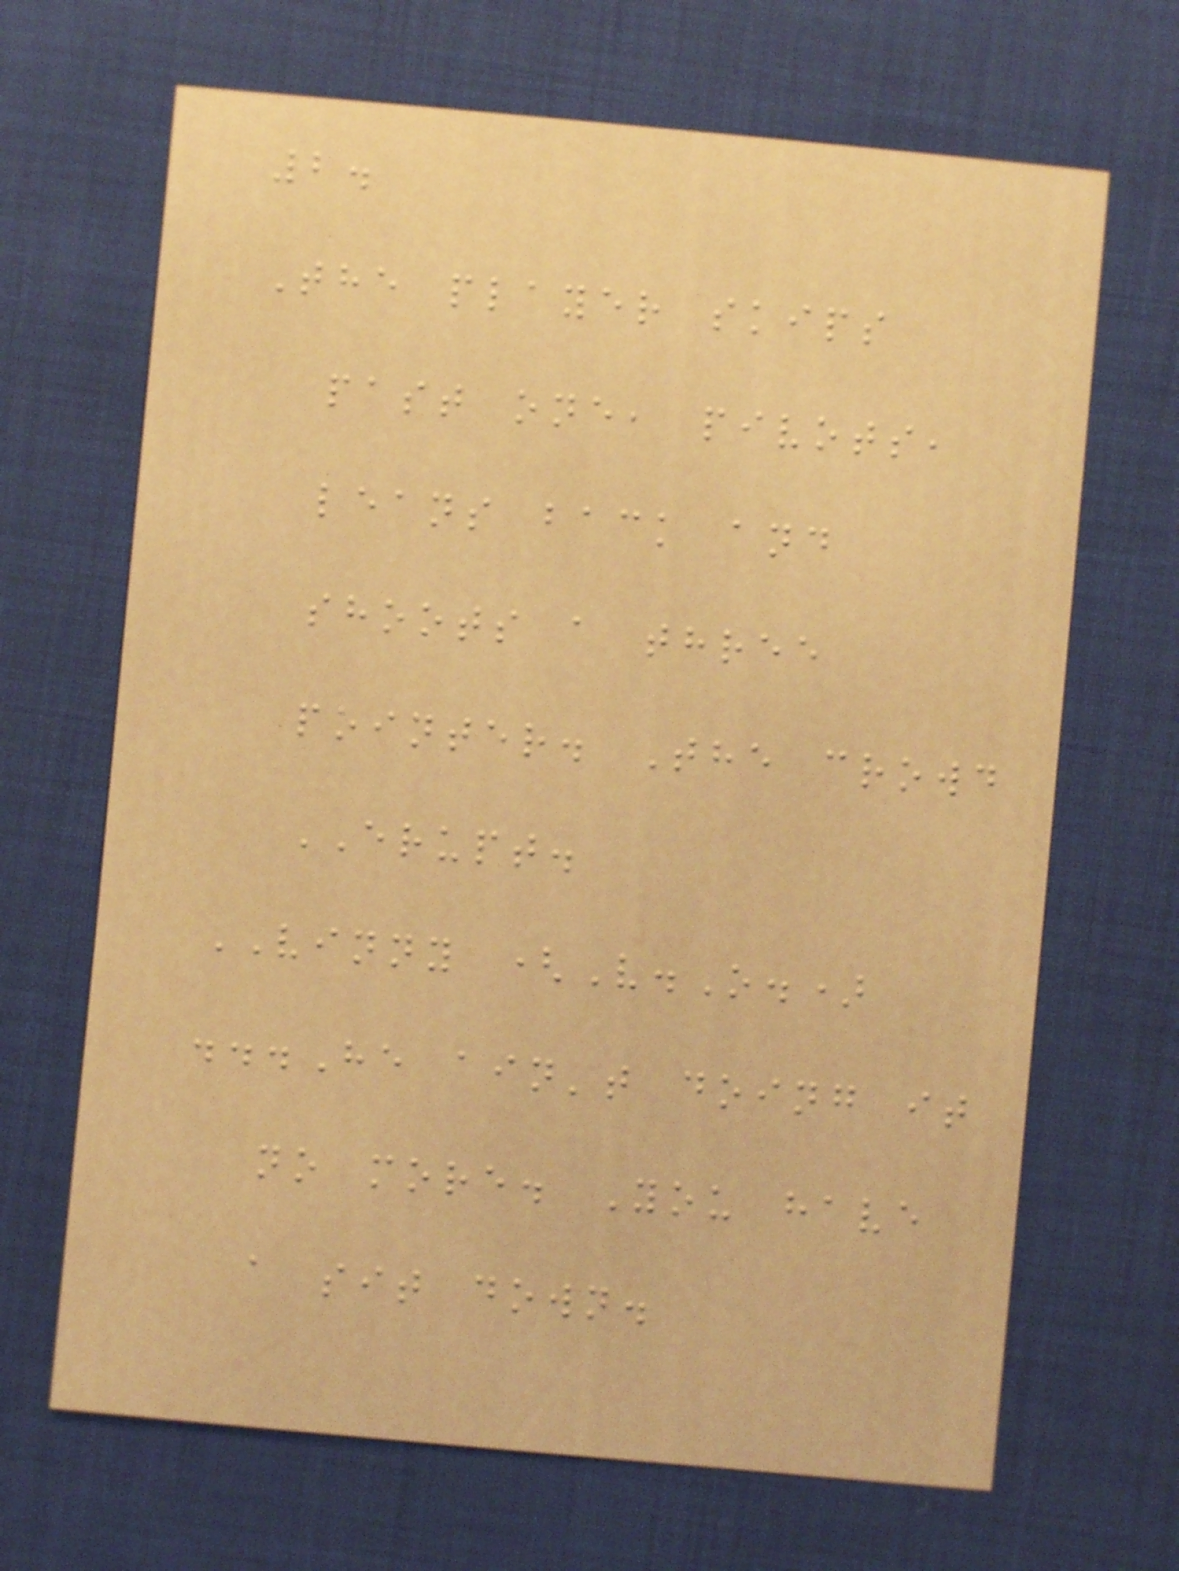2.
The player skips
past one, pivots,
leans back and
shoots a three
pointer. The crowd
ERUPT.
VINNY (V.O.)
...He ain't doing it
no more. You have
a sit down.
